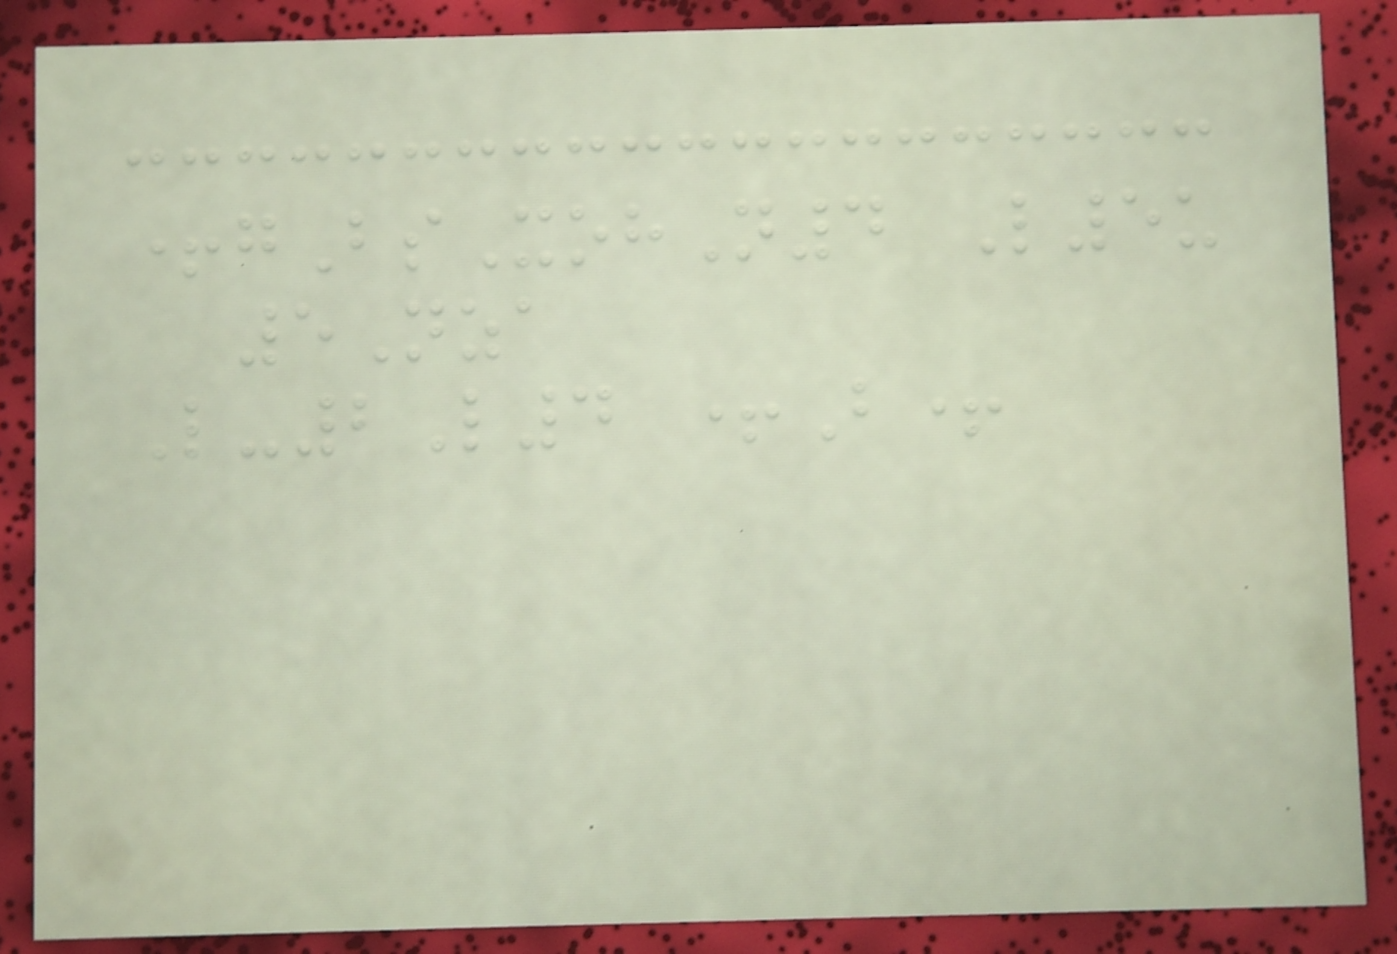+gBsXohN4 L5u
5Nza
L-2L4 +B+
